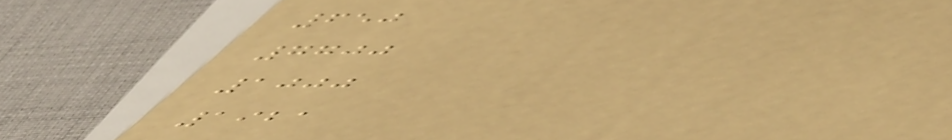650
7700
1000
1921
